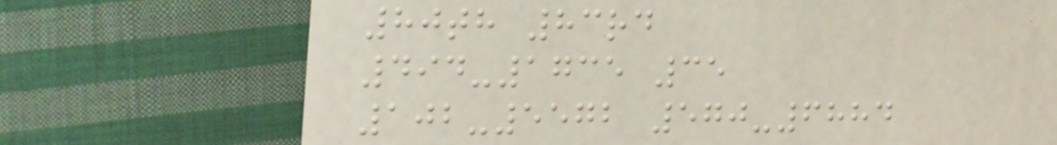80th 83rd
494-1735 35
102-5572 570-6884
